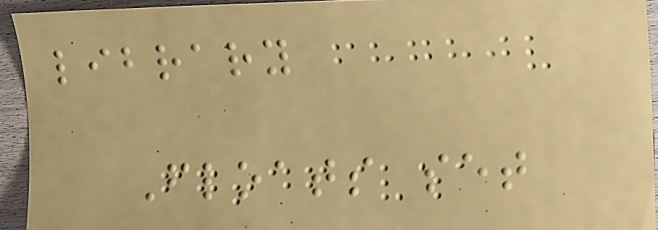library
Floats set
